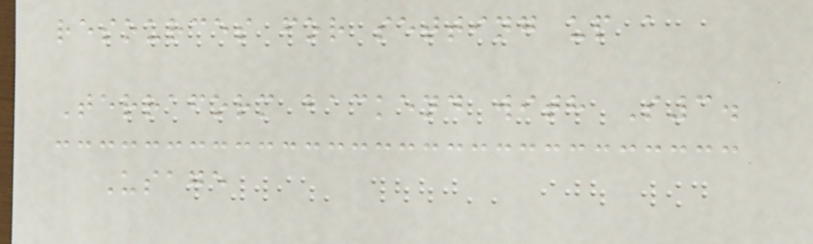resources for setting up a
Terraform backend with S3.
Usage
